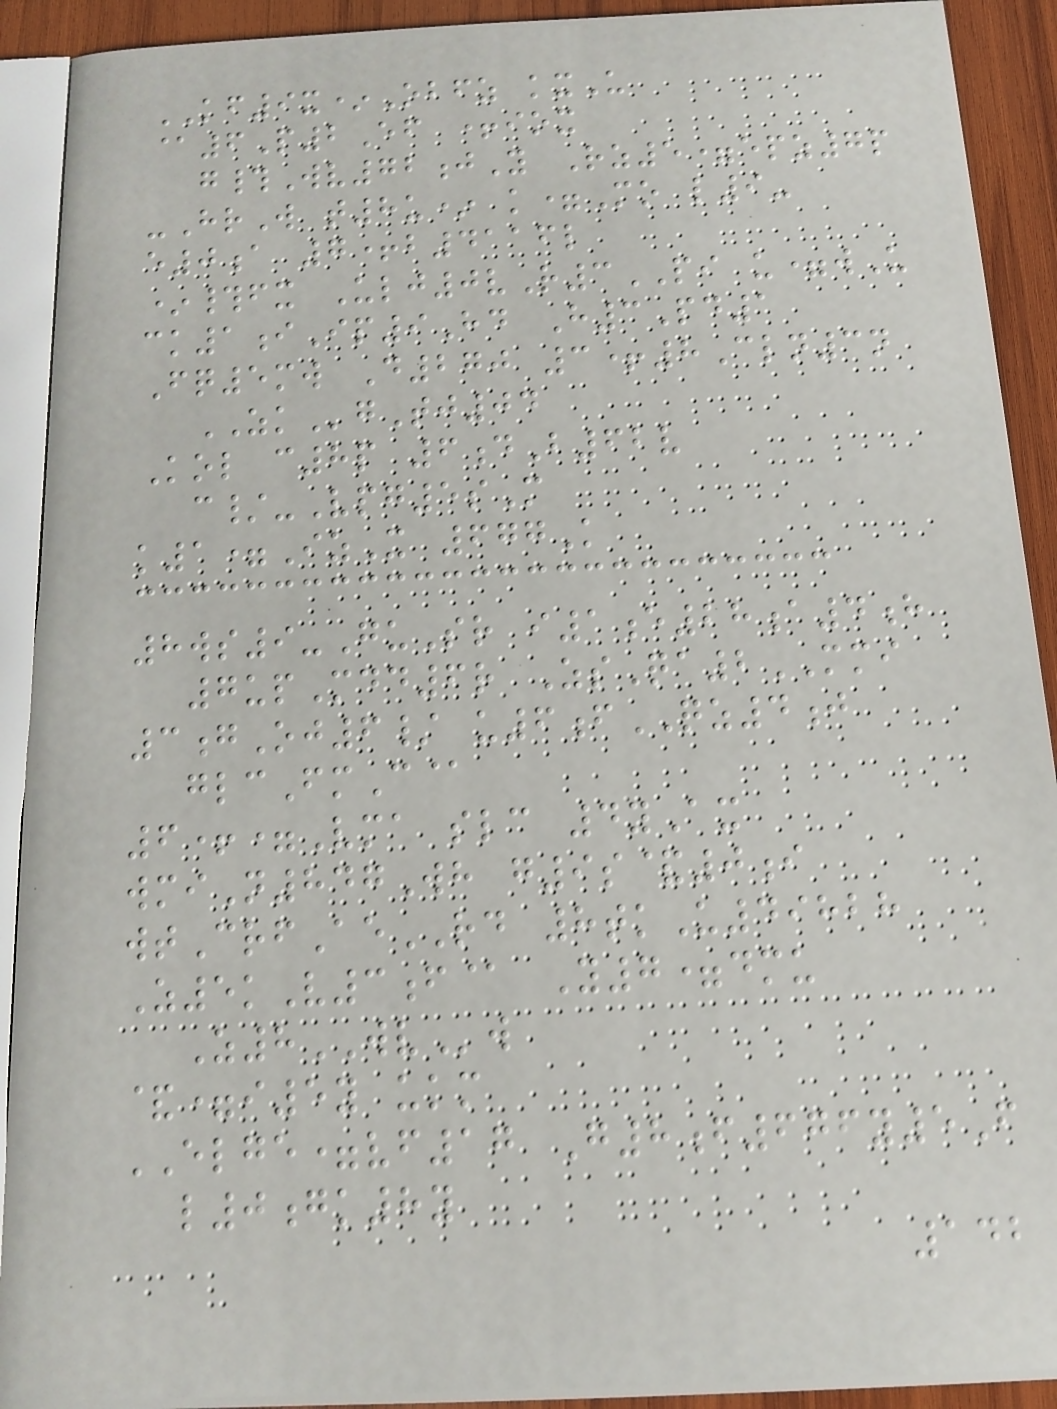KF9x*Obfz kxU
@6P2Ef +iox
g#Wv72jY Rz5=epz7p
-HrW t8u* k=Mo l9-
e0a 7+b4116l
*#fx Ulj0vR3PI u=wU
ck1iIp9Hd H3Pd1
Fq5mw D270 3+8Cln3n
ZKgTj04
Kol c8p 6dB62v
c/-Vpg5sM
k1=IzX 677K
8ws9-GuSr i1e28a4h
7upMdd6r ZsQa2MMI
3gOj6/ u6fQZ4j
glcFmC@
6+=Vma slc 4yAx
wmiN847Wh g9s&0i
wtCrfAeRD 8tkU49828
Z5kV3f@ Y7=dmu
Z8WVw
&=i5y ukm
ELGE=vf17 G8f676y5F
l0gk8y
142
